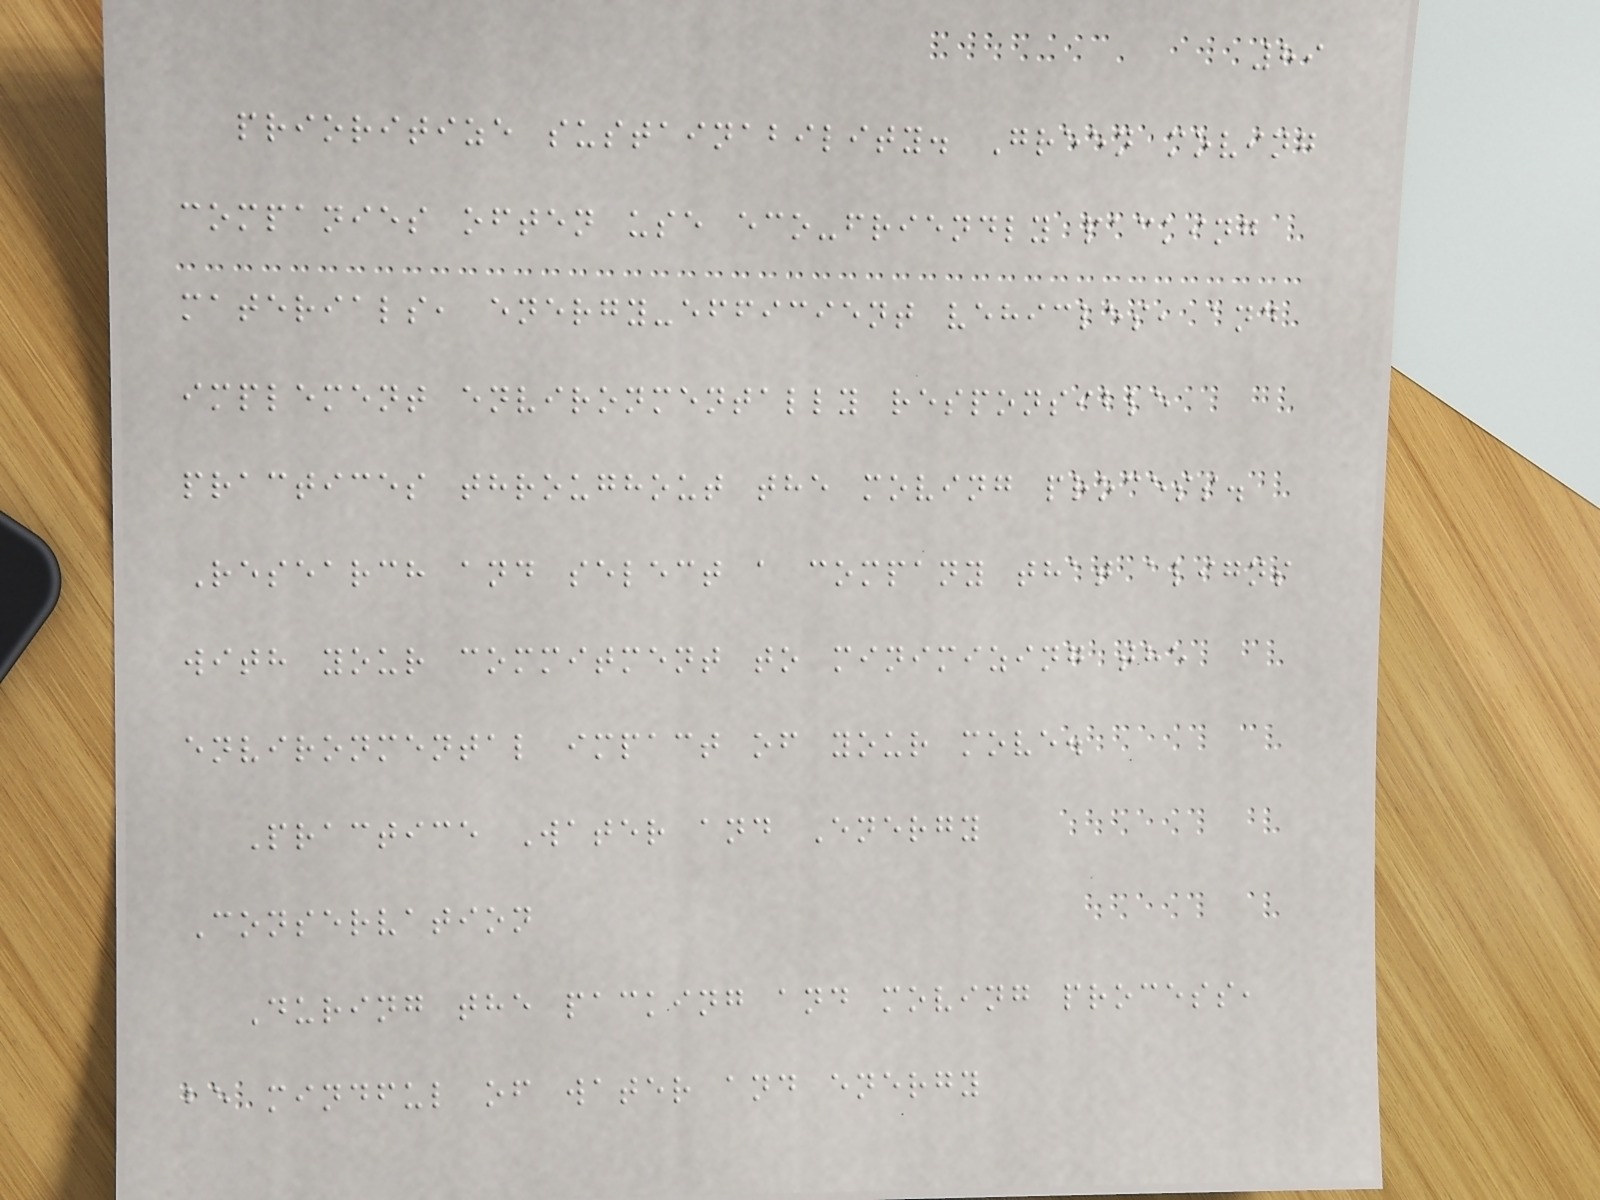89
prioritize sustainability. Green moving
companies often use eco-friendly packing
materials, energy-efficient vehicles, and
implement environmentally responsible
practices throughout the moving process.
Research and select a company that aligns
with your commitment to minimizing the
environmental impact of your move.
Practice Water and Energy
Conservation
During the packing and moving process,
be mindful of water and energy
